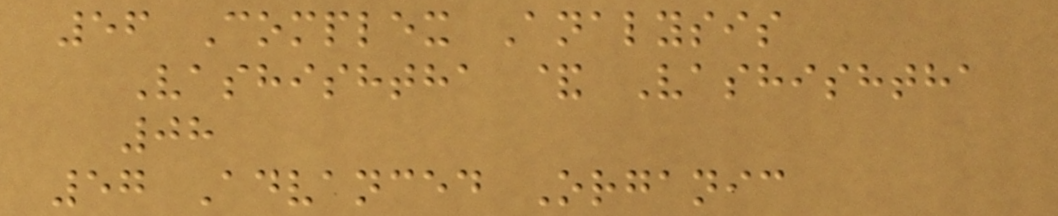56 Complex Analysis
Vashishtha & Vashishtha
08
57 Advanced Organic
